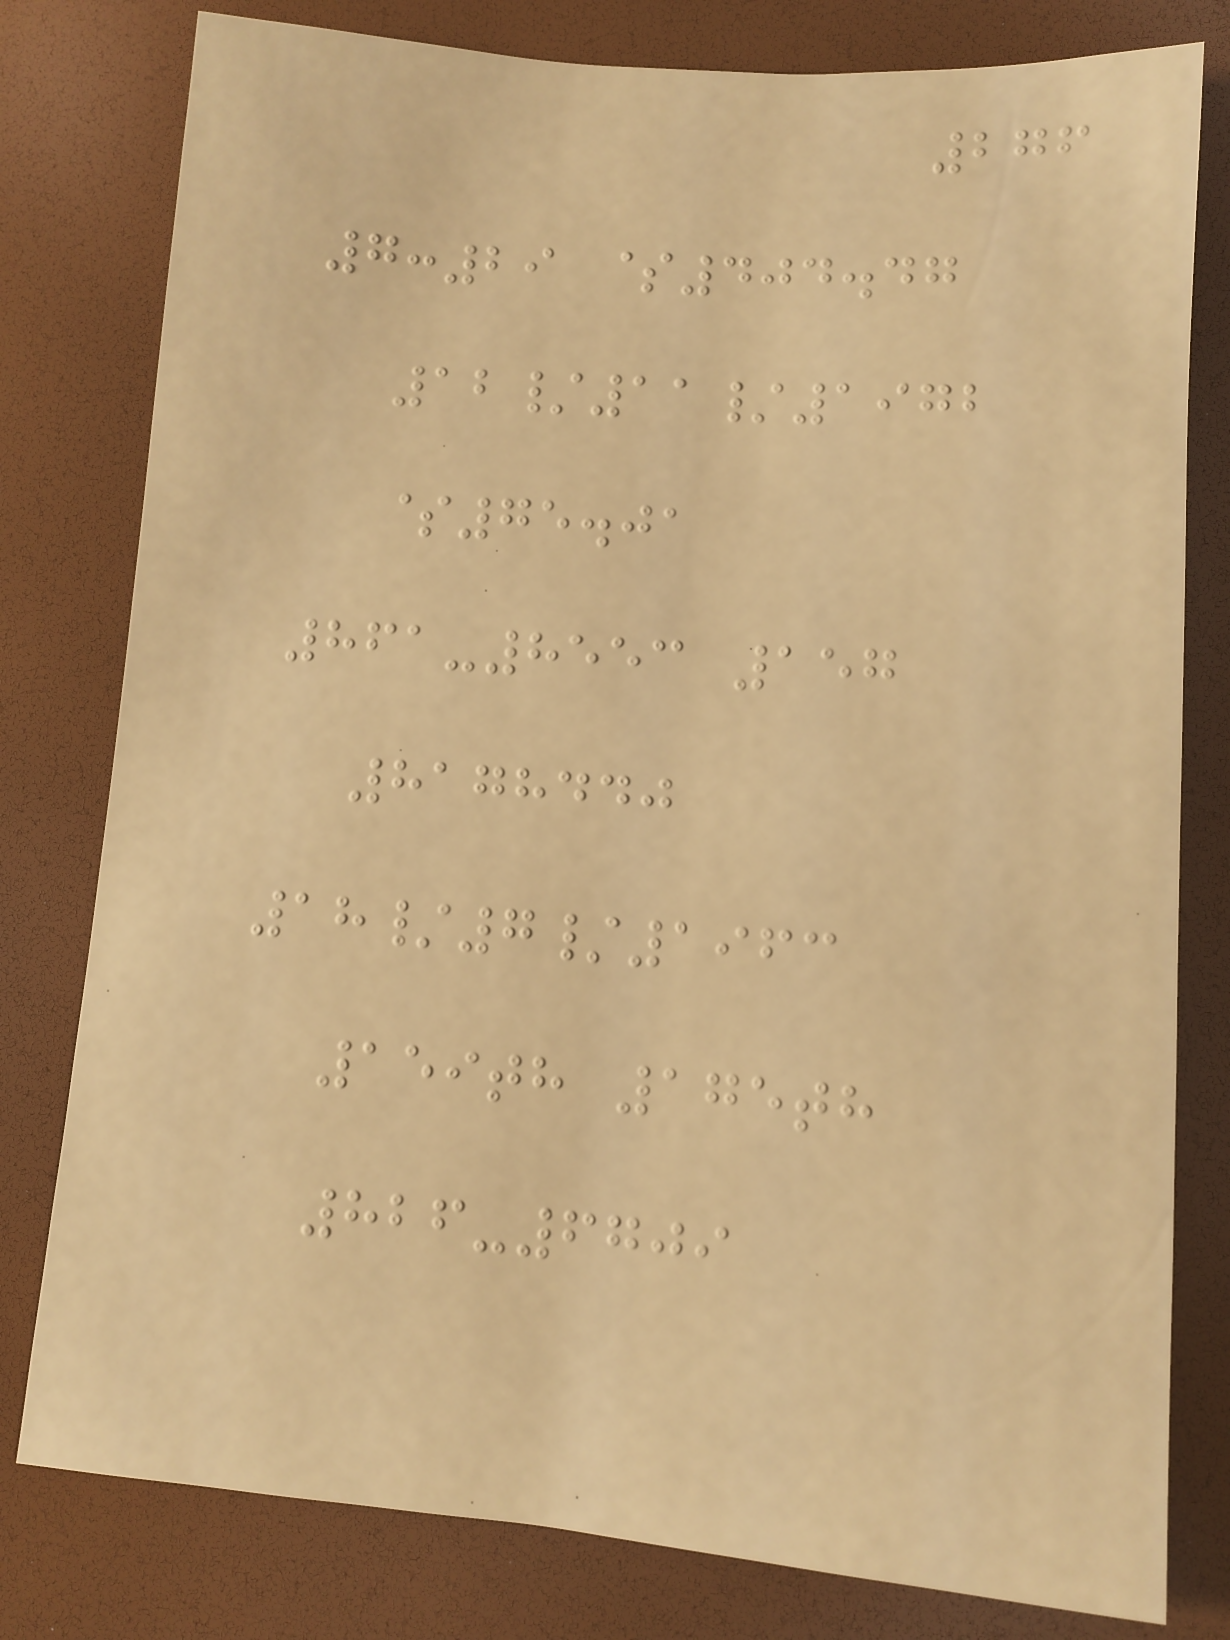276
7:29 $404.47
12/11/1972
$75.01
861-8553 157
8178440
18/7/1963
159th 175th
826-6709
